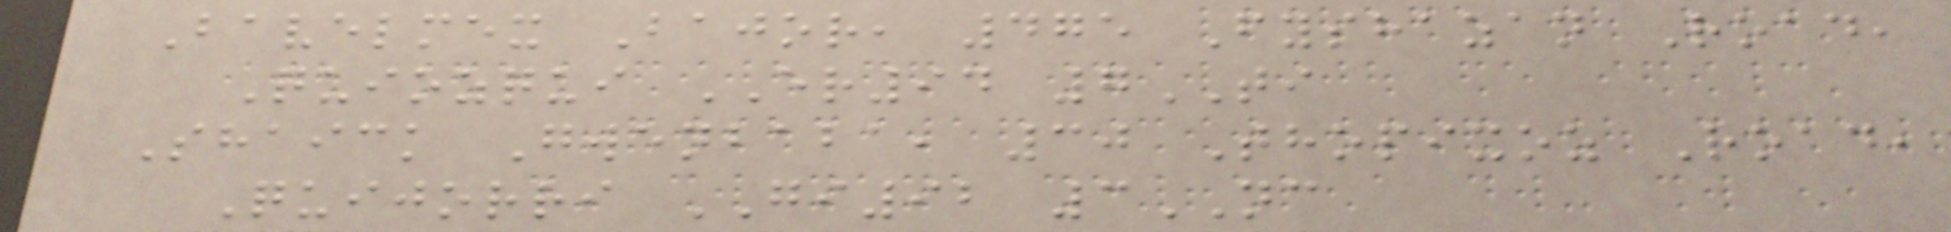Bavelmex Bajor, 475 Fyshazan Road,
Quiozqui ER94 7TI
Shaick Gwenbaba, 30 Thopixoz Road,
Quijorri GI92 3NC
